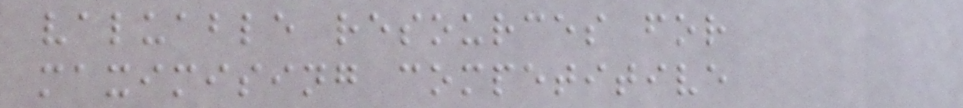valuable resources for
maximising competitive
